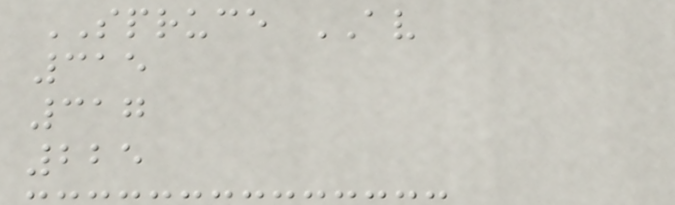SPRUCE AV
315
317
225
